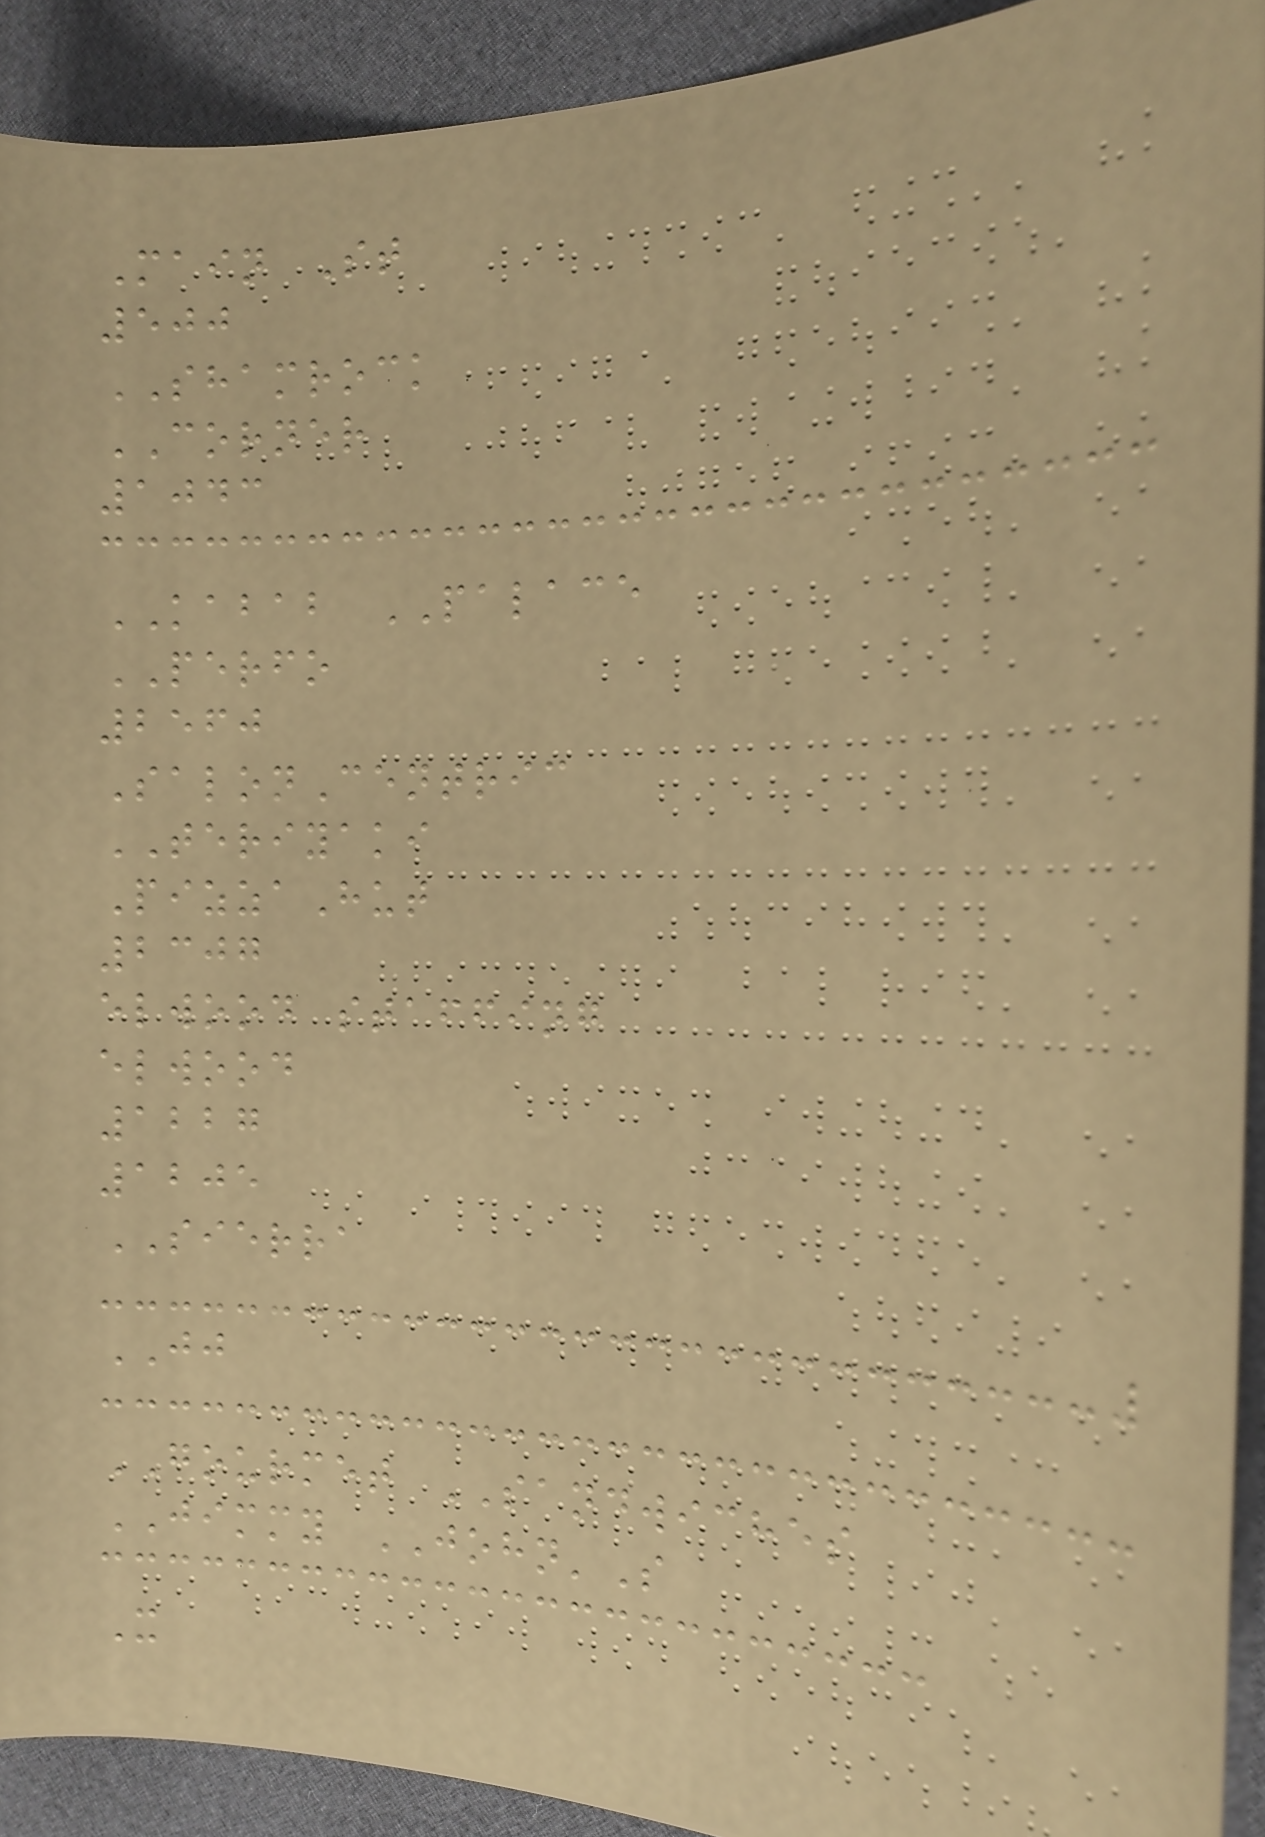Main St
500
SHAMROCK
CORNER
1043
KABAB PALACE
PERFO
2560
SalonCentric
TERIYAKI
PizzaHut
2307
elwood staffing
elwood
1227
1205
SIERRA
JJ
GOURMET SANDWICHES
JIMMY JOHN'S
X
